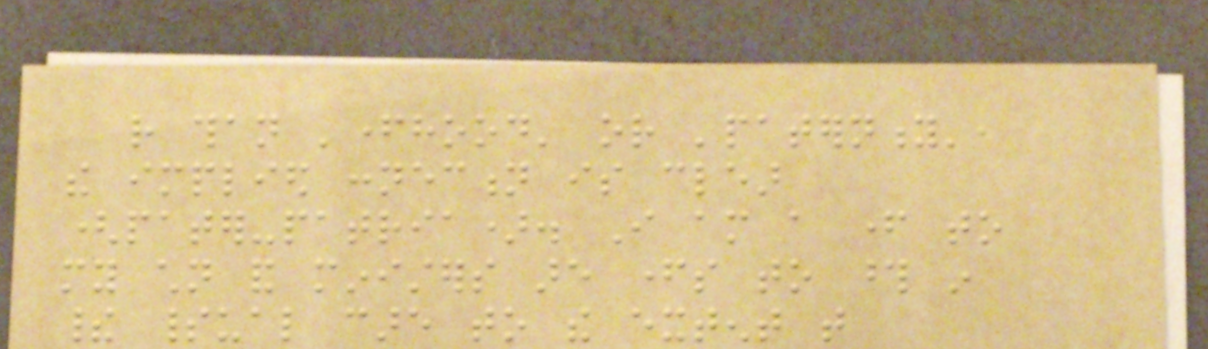rather than 'fatherhood' or 'paternity',
the implied connection is clear
(pater-patria). I am a father to
my children and ministers are fathers to those in
their spiritual care to the extent that
